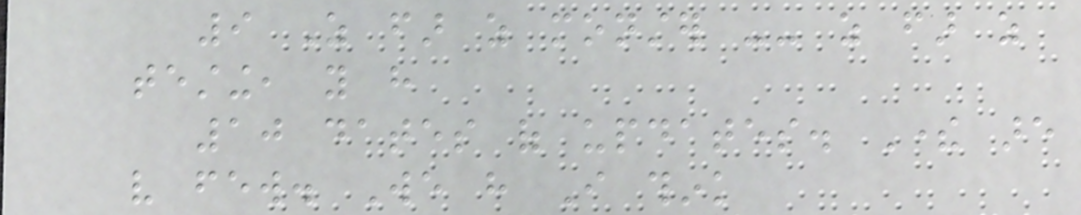9 As far as monster -- as far as
testing, you have
10 dates of updates. There are
very few. We have I think
